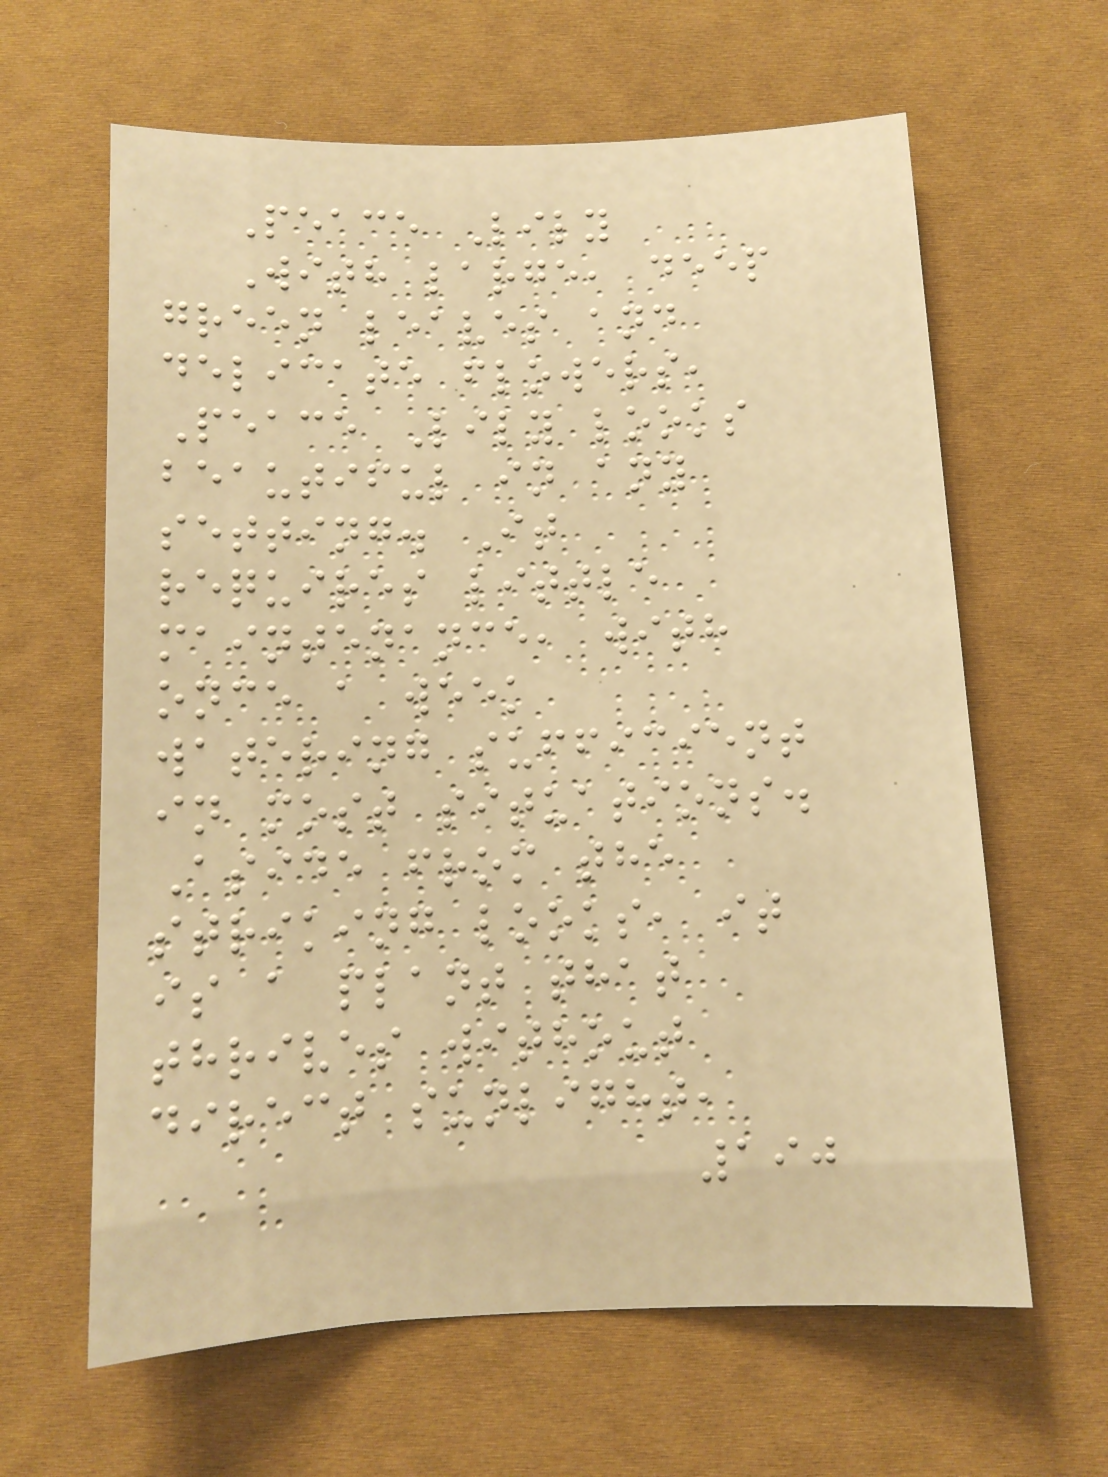Peace Lily
With large, deep
green leaves and
delicate flowers,
Peace Lily looks
beautiful in any
setting. It
requires little
maintenance, with
once a week
watering sufficient
in most situations.
Aside from the
striking looks, it
is a plant that
thrives without
direct sunlight,
190
